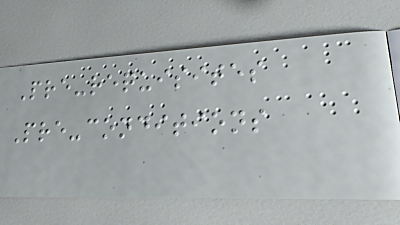Pre-requisites
Pre-conditions
